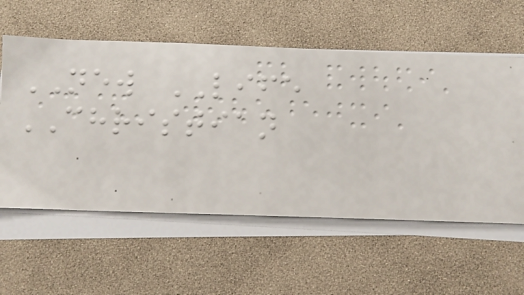NEW LIFE
CHRISTIAN
